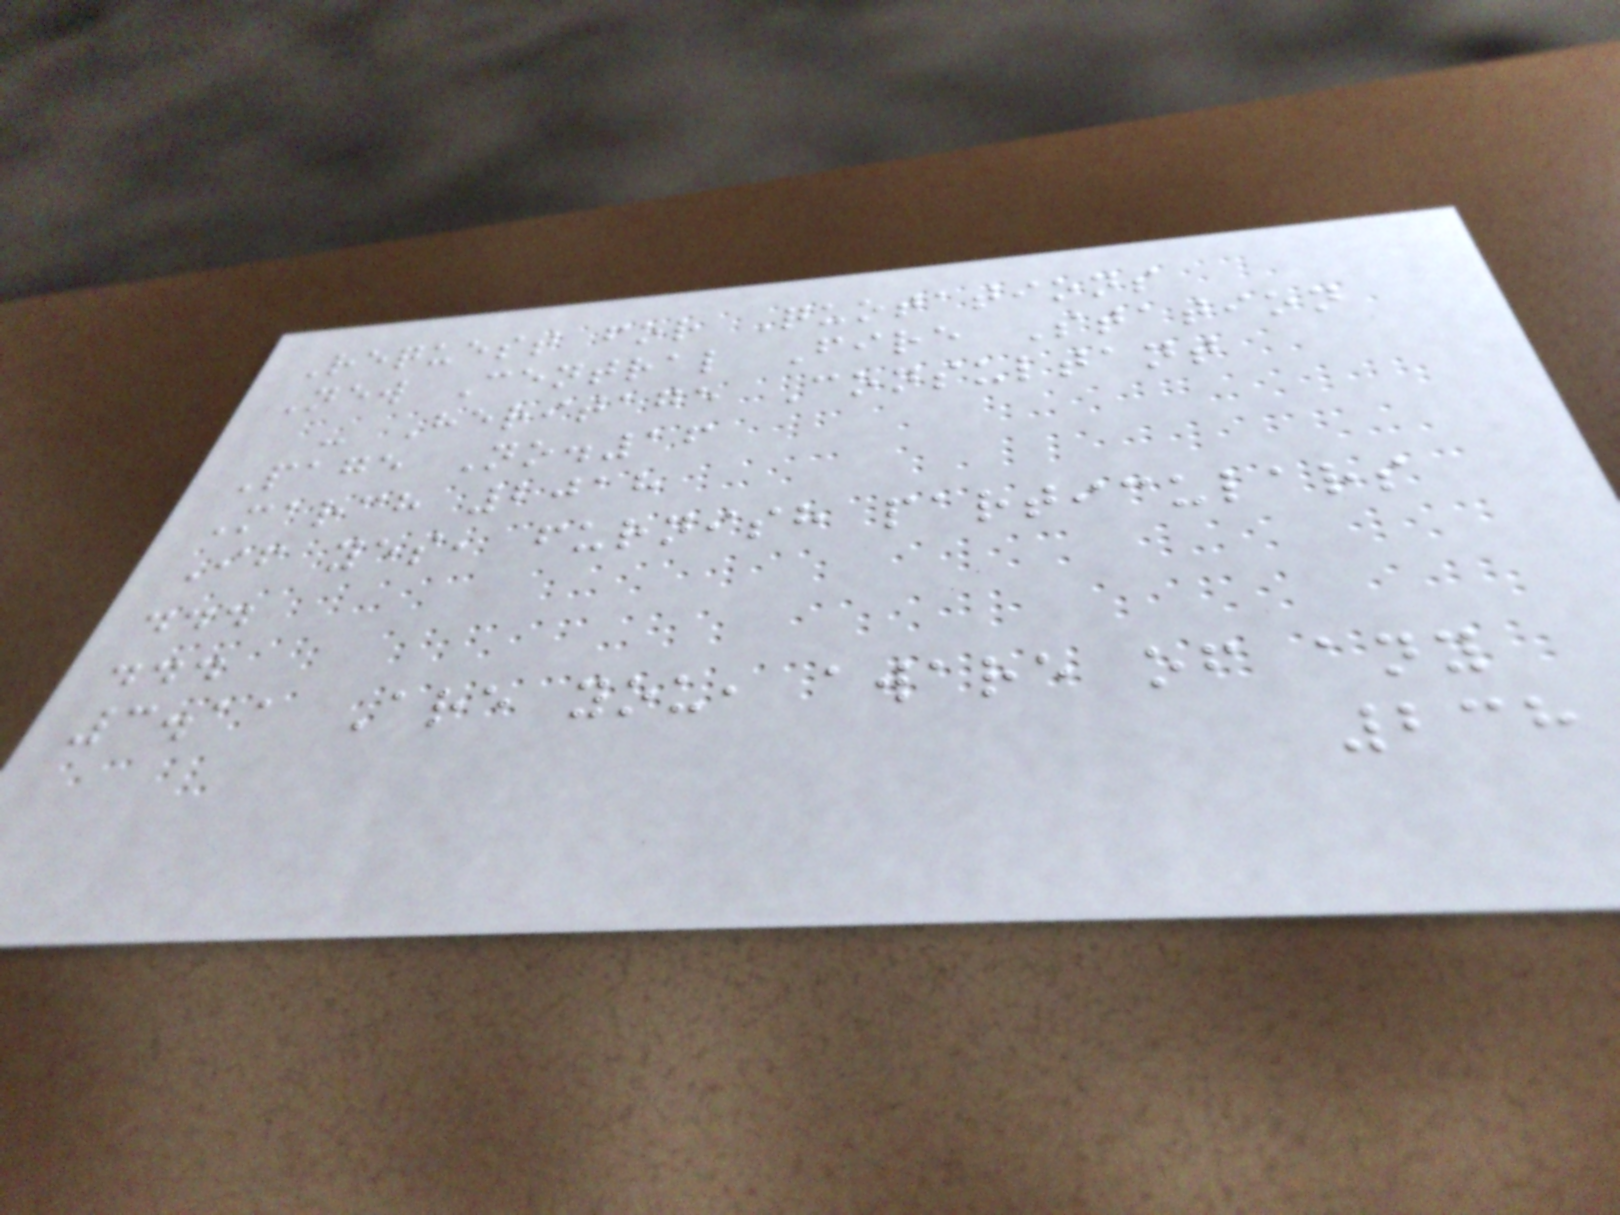Request for Quotations
New Central Fire Station
- Heritage Consultant
Page No.16
March 2018
If yes, furnish particulars
...
...
3.11 Are you, aware of any
238
